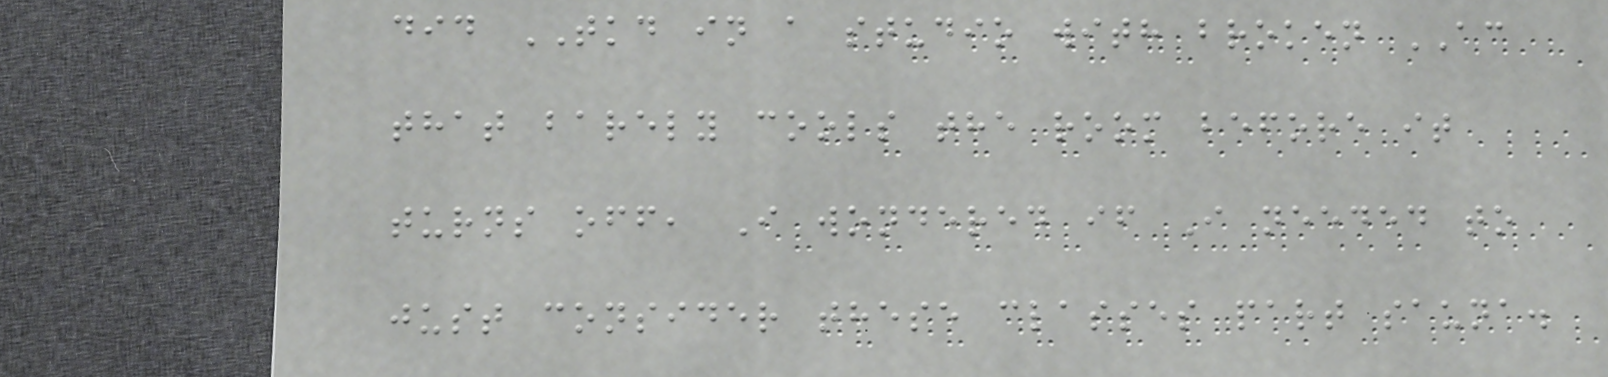did TKD in a studio with broken AC
that barely cools the room before it
turns off, I wondered if I needed to
just consider these classes part sauna.
